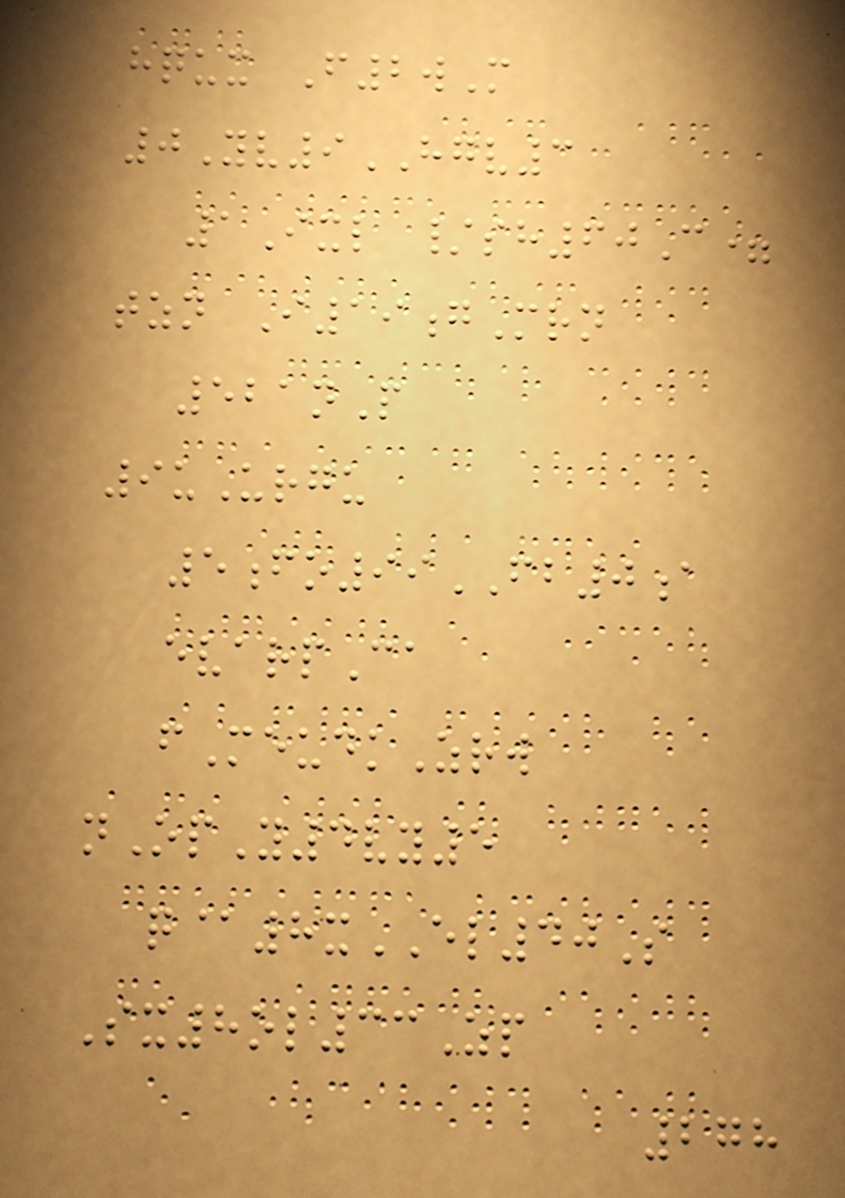hqux F2wM
0Yv9HGV3
1Ixl /sh60C=
tzn I19gMrn
521nP
9uUrgu
5fo99FB0a
evarpCa
fMeudkZrw
nOpY4vy5
q@8xEL40S
Sx8ol33Zp
278
